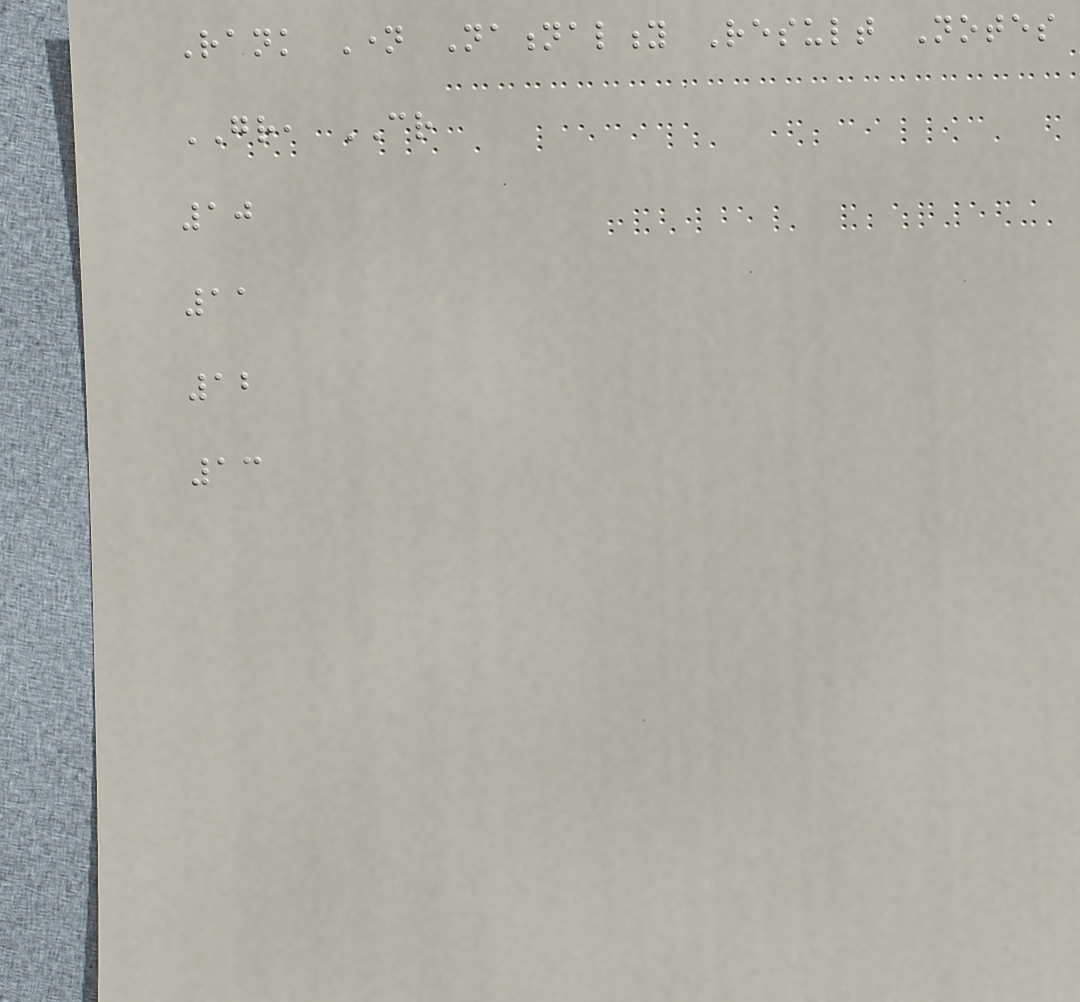Rank Name Nationality Result Notes
GR, CR
10
11
12
13
